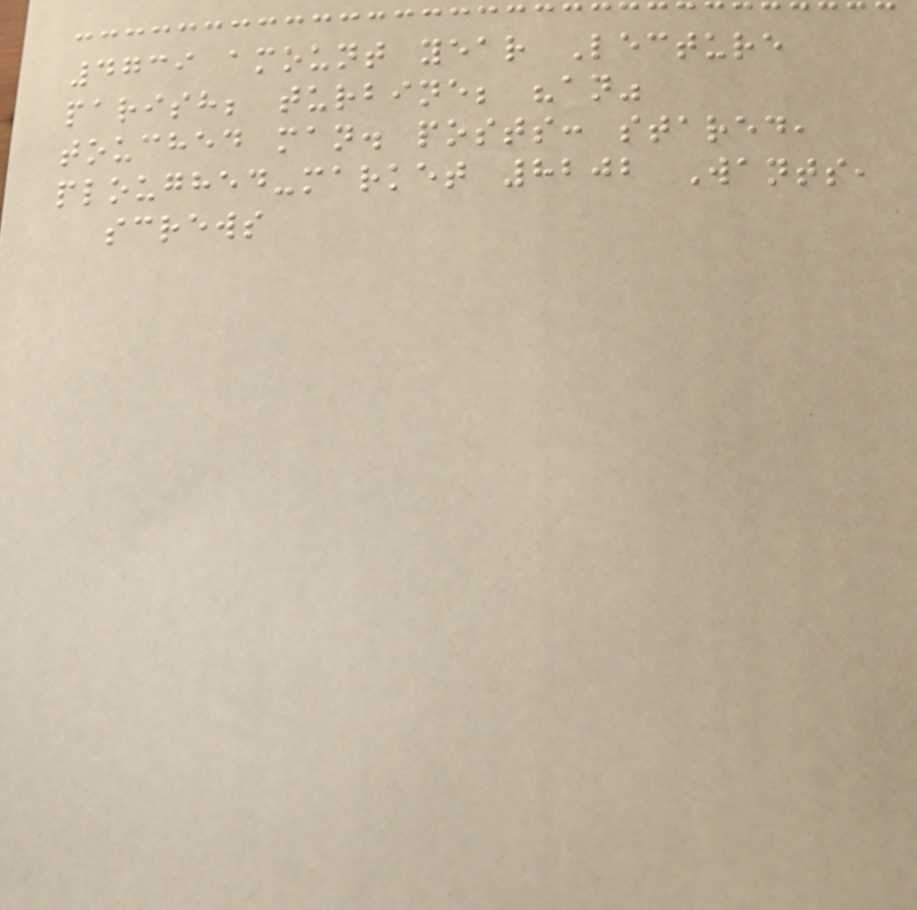4739 amount year Lecture
parish; turbine; "an"
touched man. posts: stared,
ploughed-market 8202 Wants,
screws
